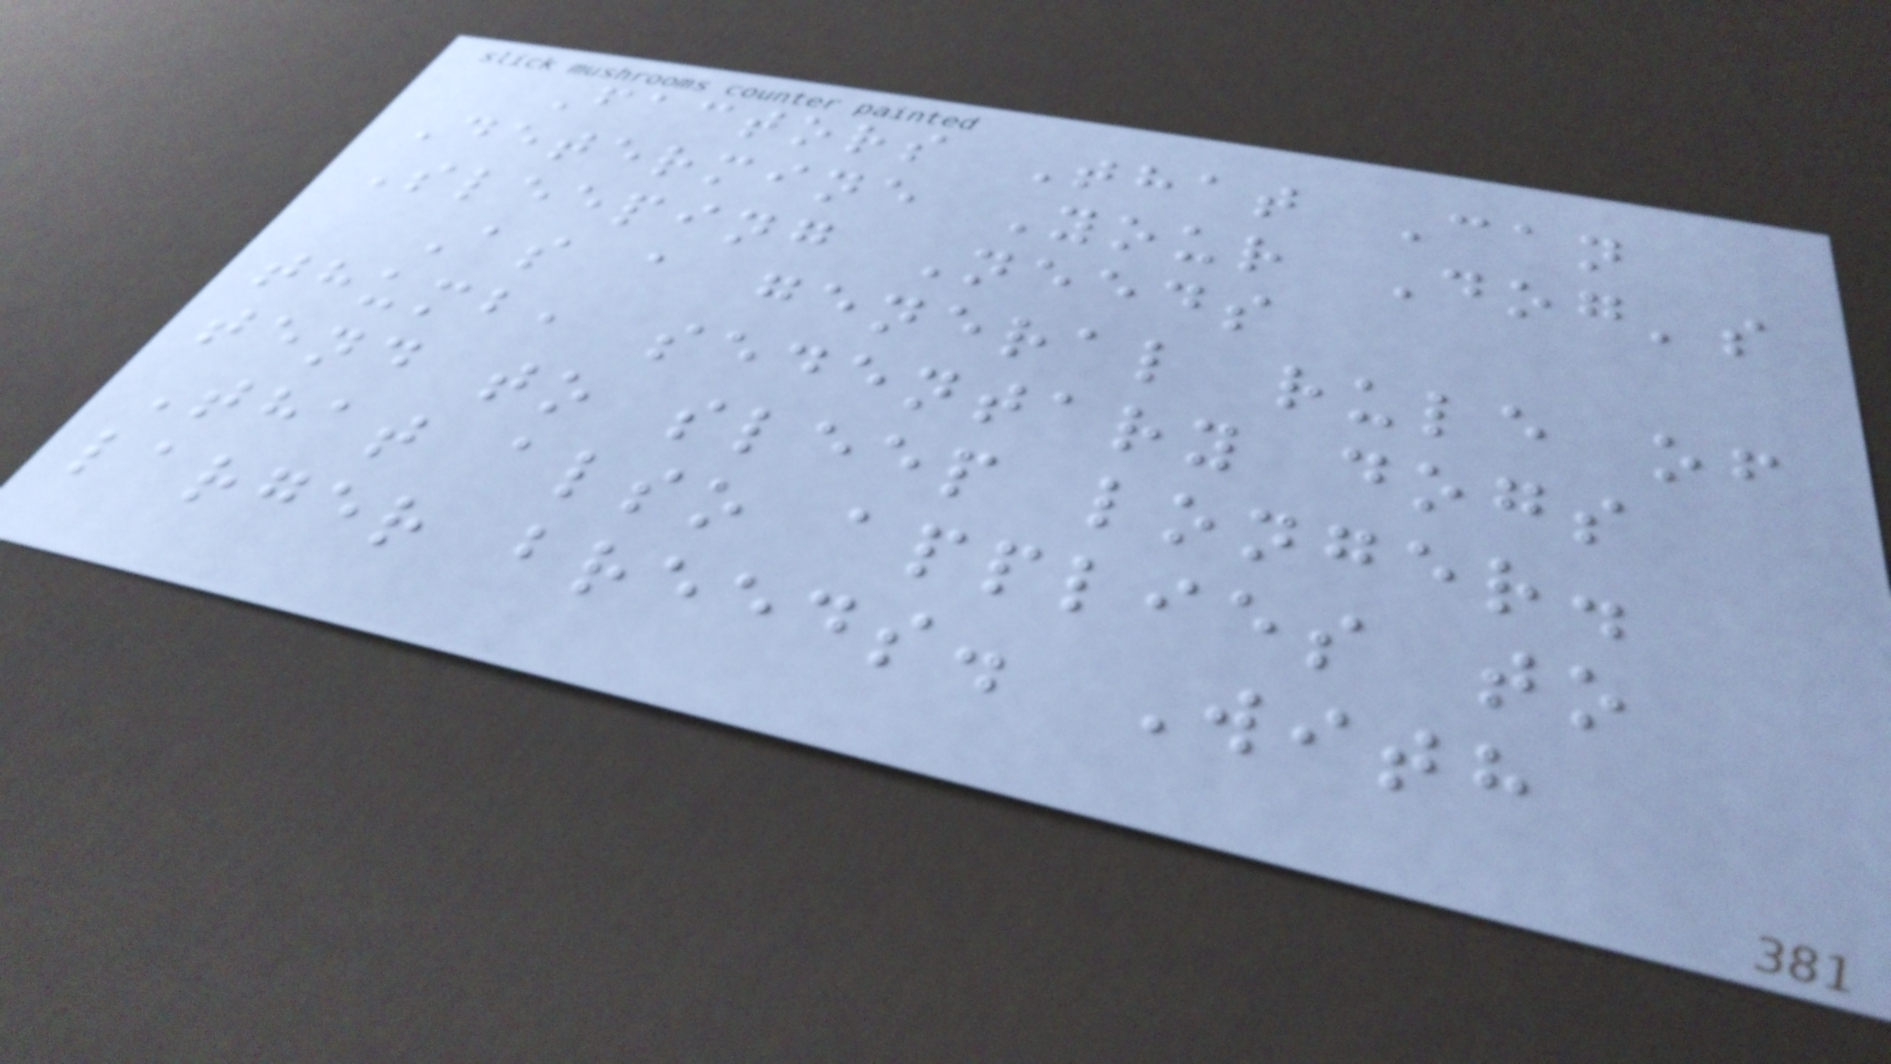Factors That Can
Determine Your Dog's
Sleeping Needs
As a general rule of
thumb, sedentary dogs
tend to sleep longer.
That also applies to
larger breeds. With
